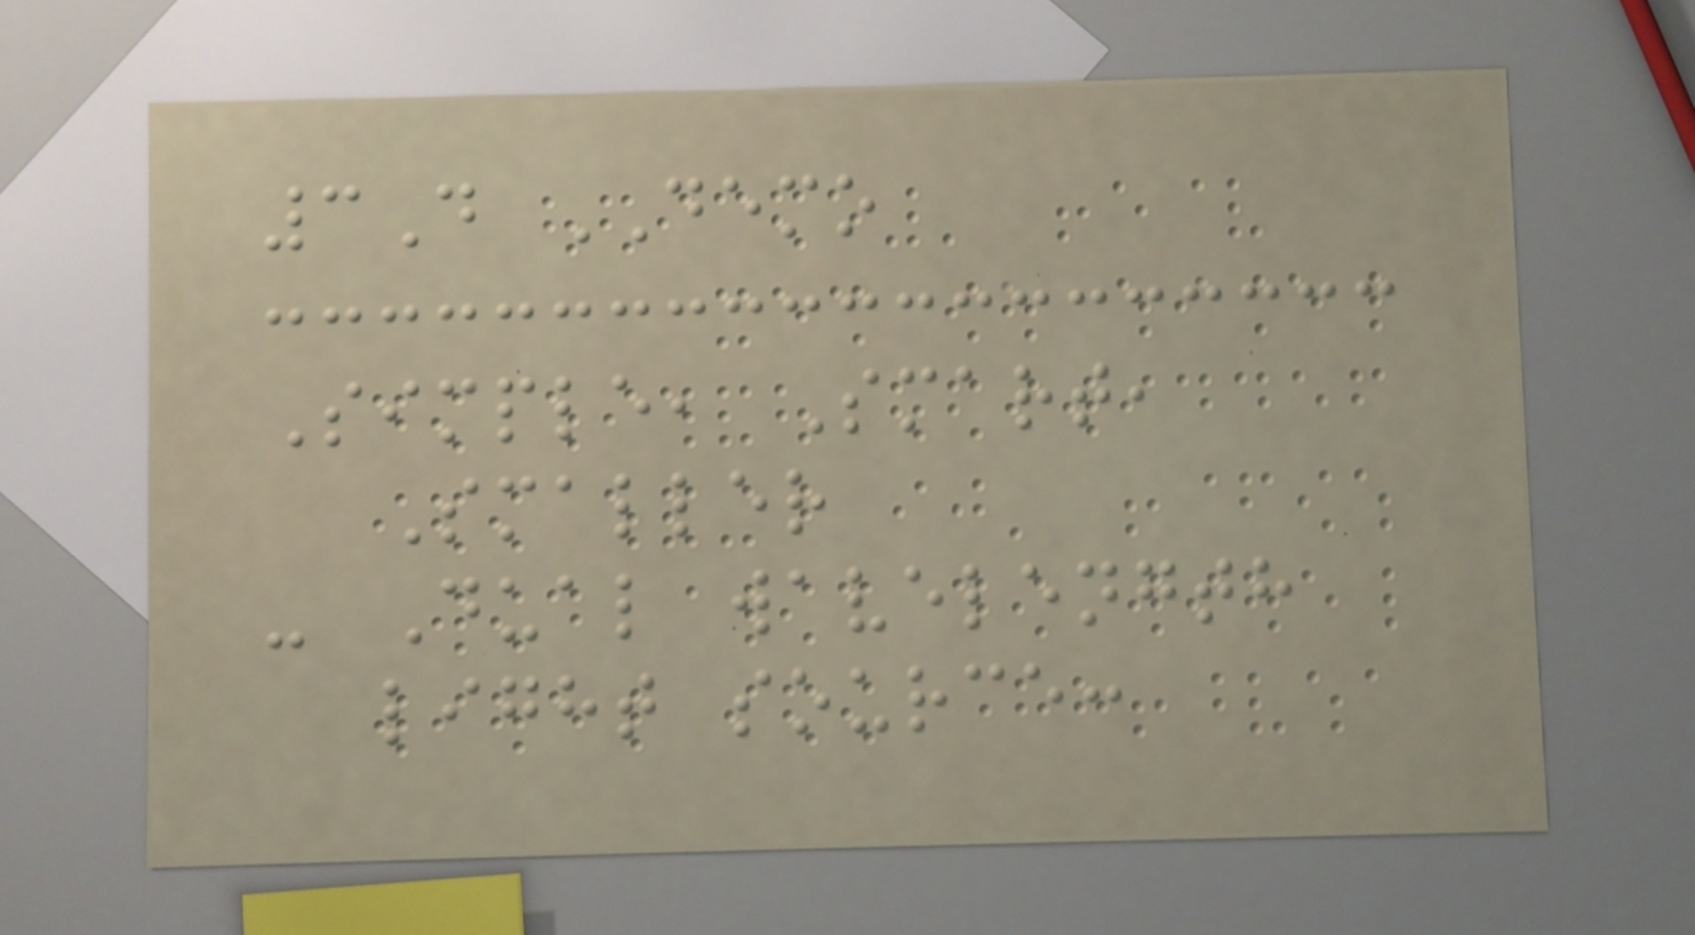3D DEMO
Simple, Smart,
Smaller
- Dual wavelength
light source:
